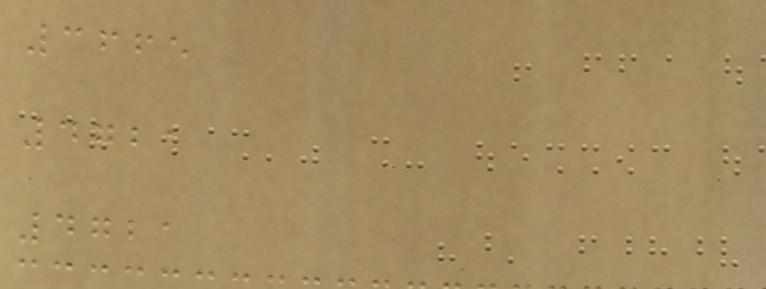3665
4721
4721
